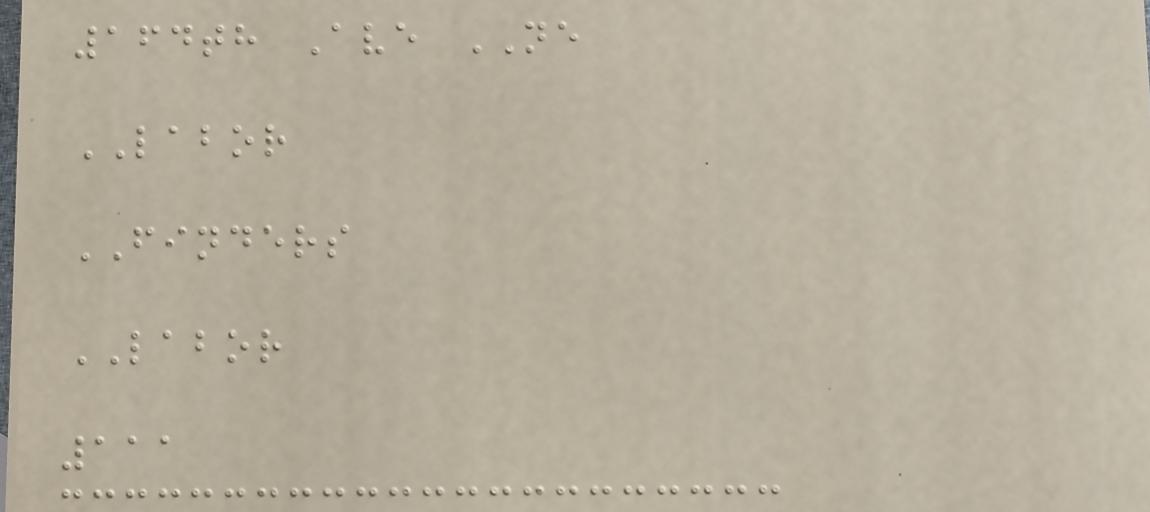164th Ave NE
LABOR
FINDERS
LABOR
111
